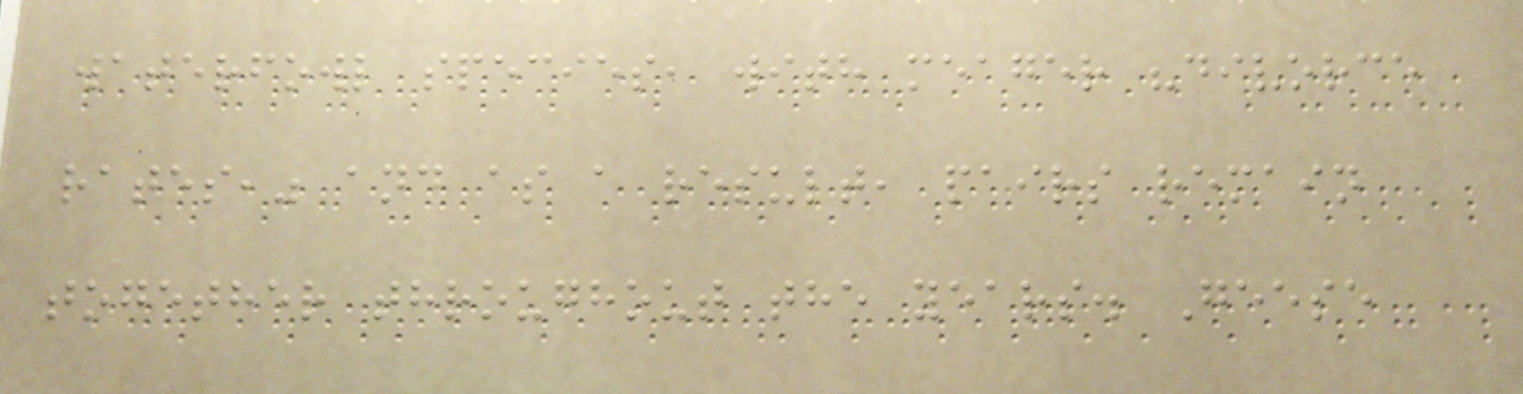waterfowl species, with meager "divorce
rates," and as a result, pairs remain
together throughout the years. Geese
